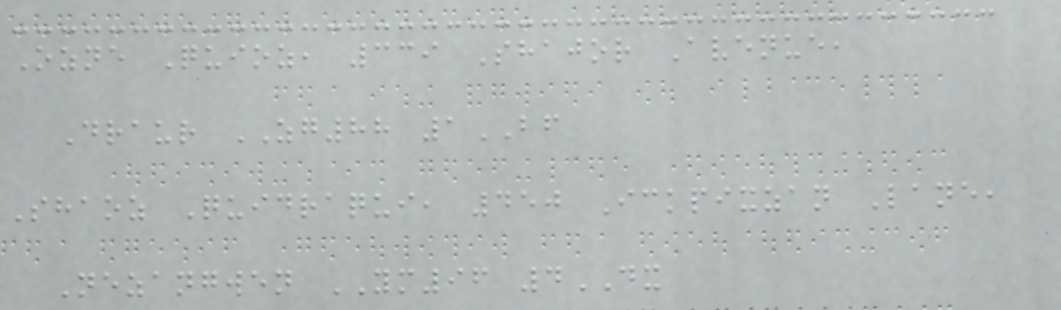Ozne Quioz, 339 Shajor Avenue,
Draur ZG88 1BF
Shaoz Quidraqui, 450 Ickpixzan Lane,
Nezangwen YM96 4DX
